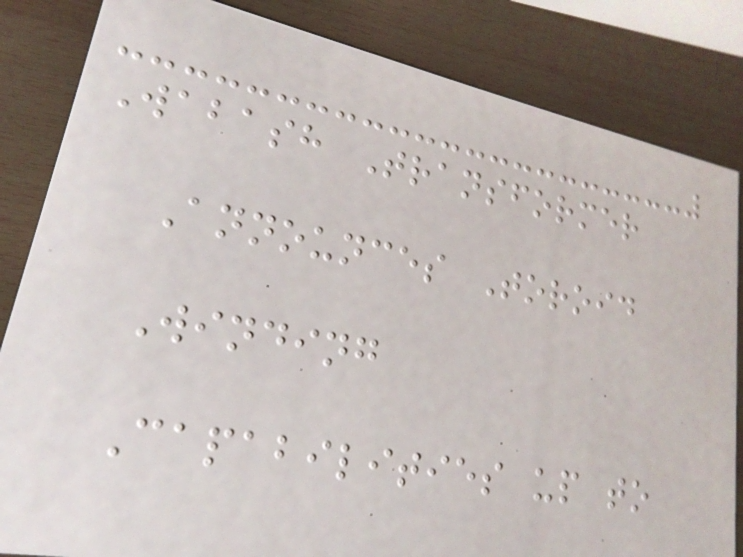Wabash Transformer
Announces Toroid
Winding
Capabilities up to
